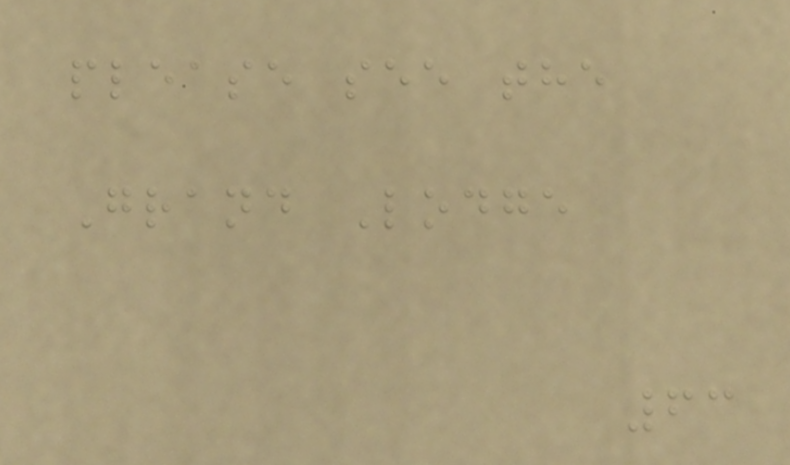please see the
Grand Lodge
63
